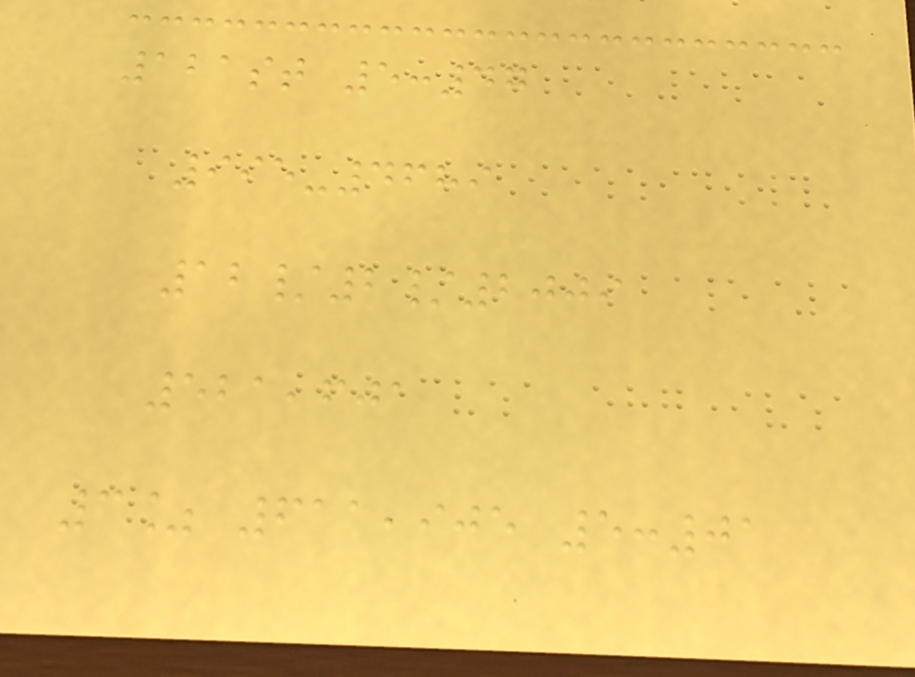121st 5:47
995-4689
12/2/2009
521,601
3% 611,905 5:01
